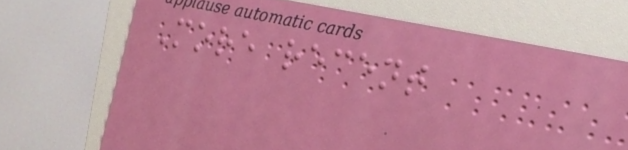More recent
